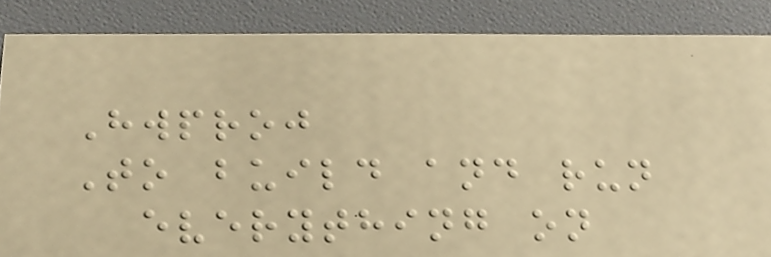Hwproj
To build and run
everything on
